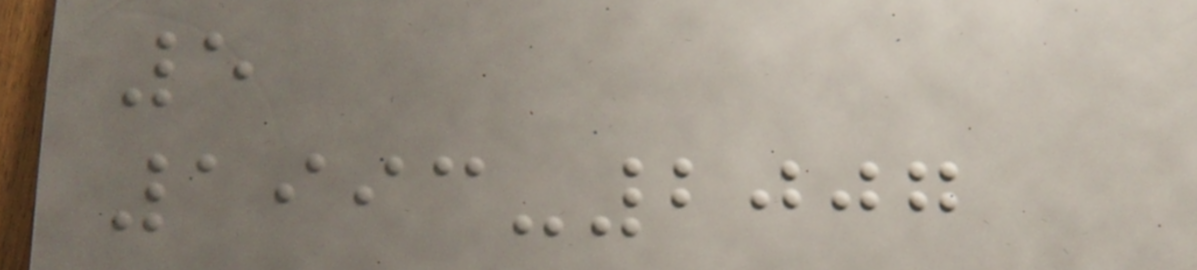5
1993-2007
